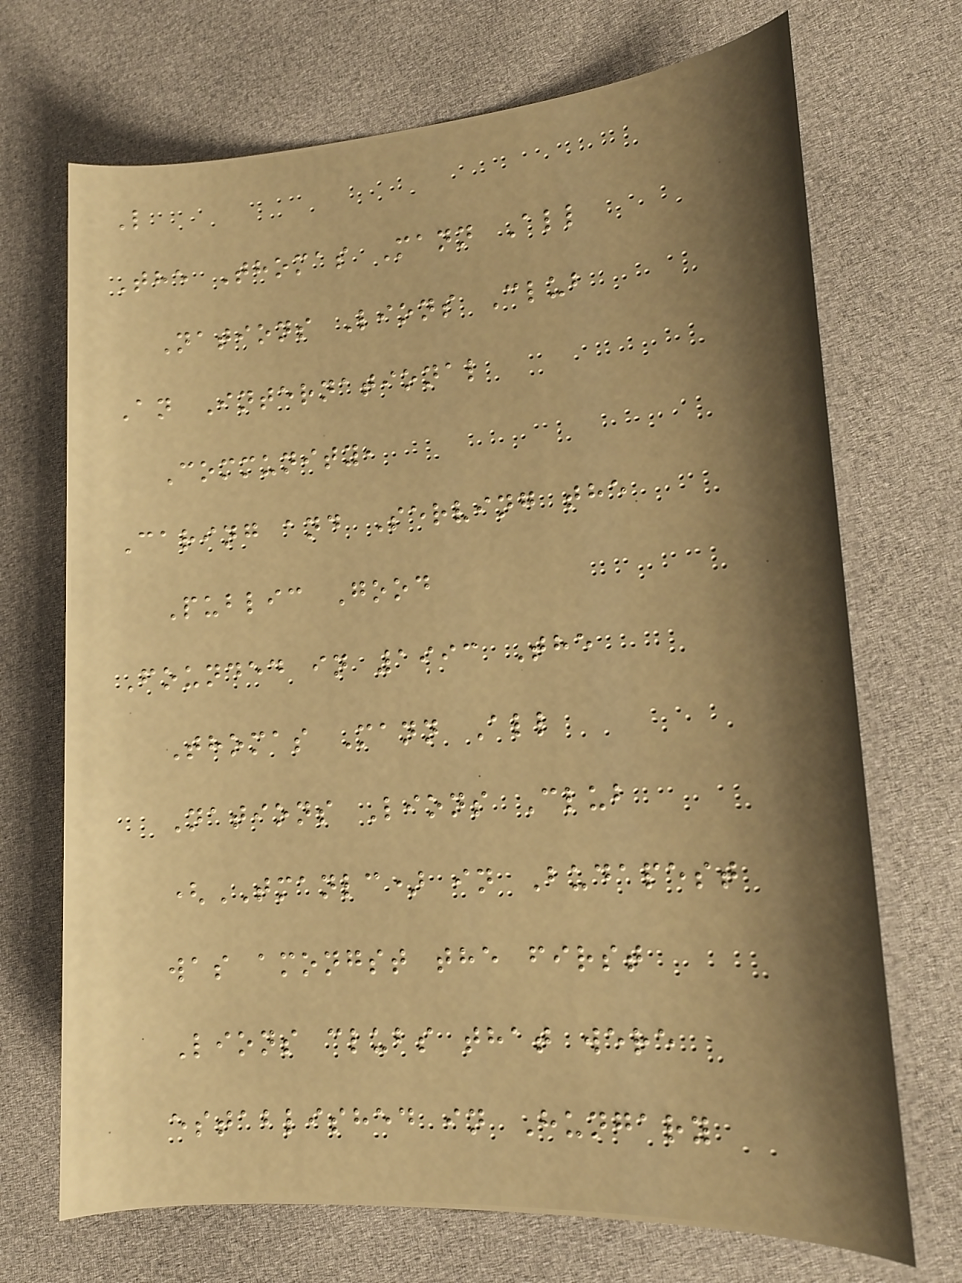L
The Thomas Mann All
Nations Lions Club
An International
Community,
Caring and Serving the
Public Good
Founded in 1993 The
Thomas Mann All
Nations Lions Club
(TMANLC) in Budapest
was amongst the first
Lions clubs that were
established in Hungary
